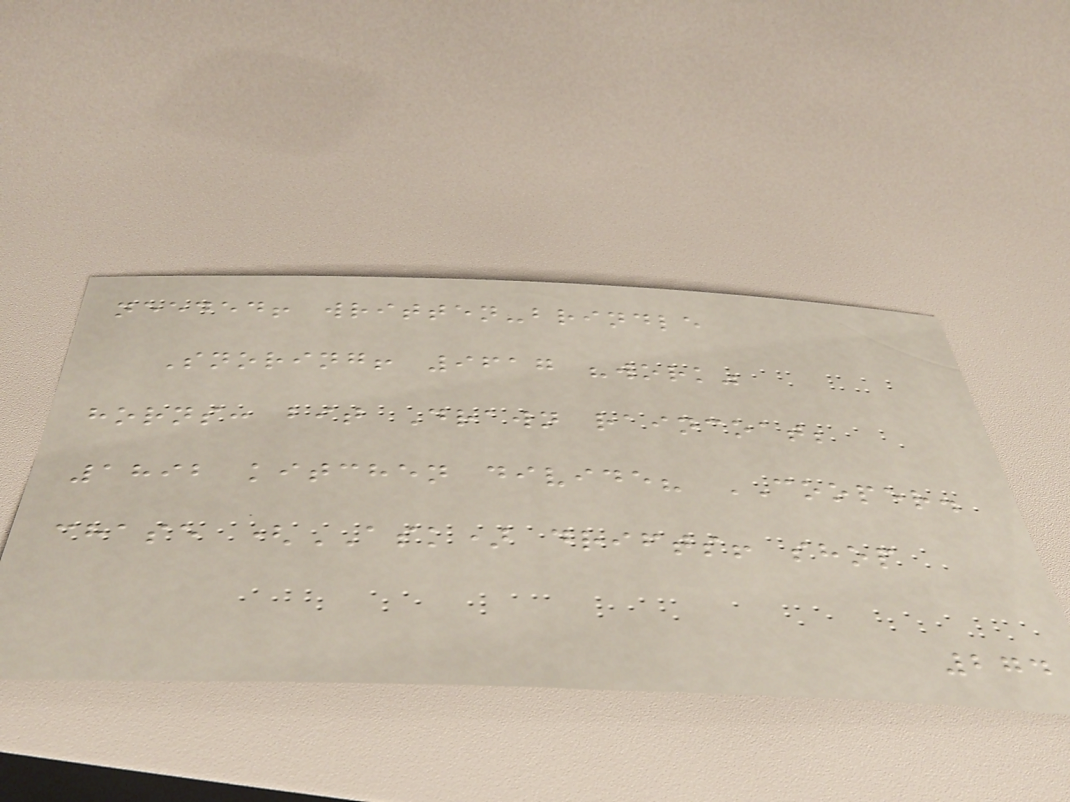needed! written-brindle
Snoring! 9617 "work"
horns: bit Drawn raincoat;
1892 kitchen divide? COOPER.
chase (ASK) drifts! shop
274
